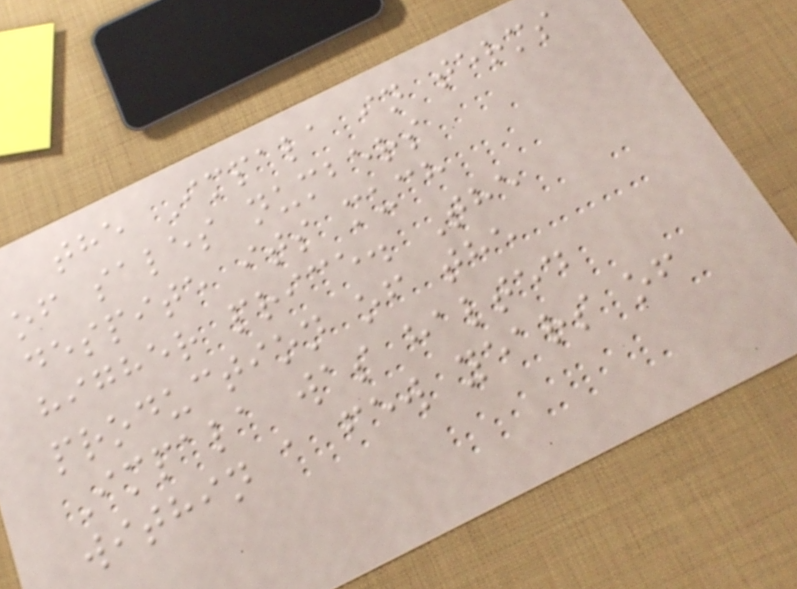the Impala in terms
of sales numbers
despite its much
higher price. The
production of the
Impala was halted
within a few years of
